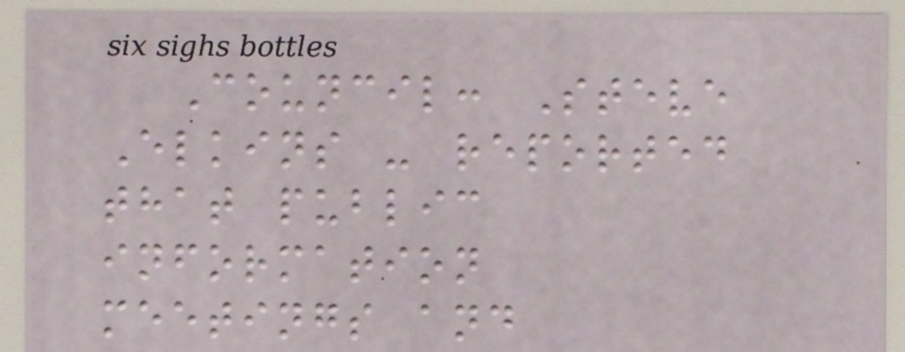Council: Steve
Elkins - reported
that public
information
meetings and
